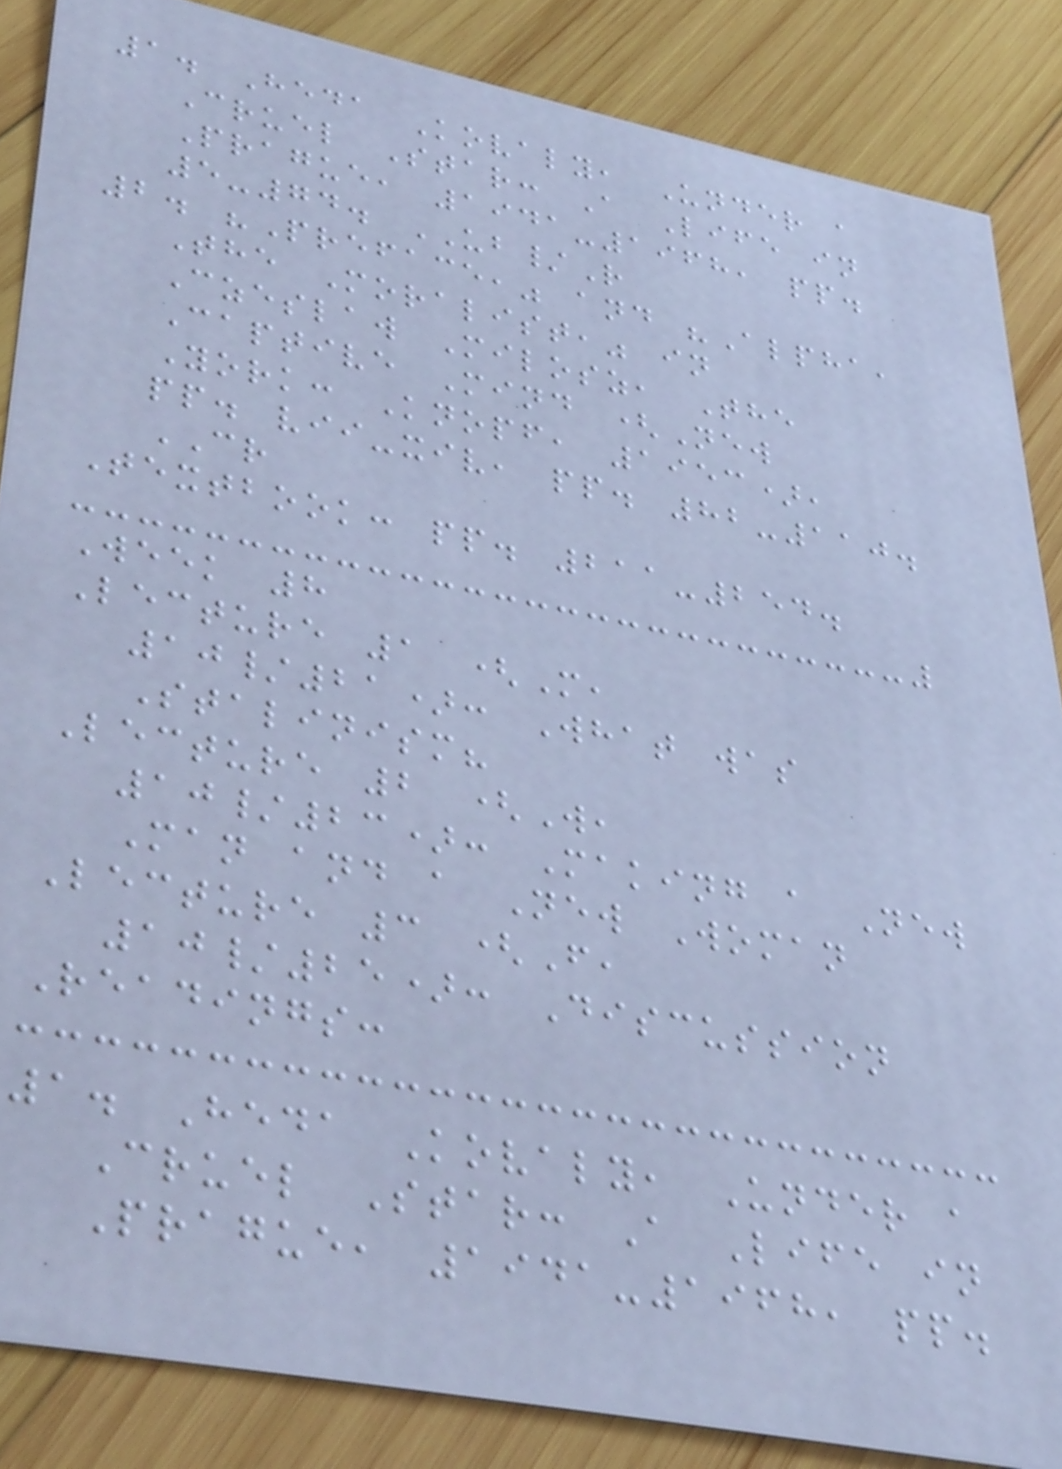1. Heda Kovaly, Under a
Cruel Star: A Life in
Prague, 1941-1968, pp.
5-74. UB/R
2. "Preface," and "Alpha,
The Moralist," in
Czeslaw Milosz, The
Captive Mind (New
York: Knopf, 1953),
pp. vii-xiv, pp. 82-110.
CR
Textbook: pp. 211-254.
Week 8
Lecture 1 (M,
10/21): What was
Stalinism?
Lecture 2 (W,
10/23): Making a New
Man and a New Woman
Lecture 3 (F,
10/25): Discussion
Readings:
1. Heda Kovaly, Under a
Cruel Star: A Life in
Prague, 1941-1968, pp.
